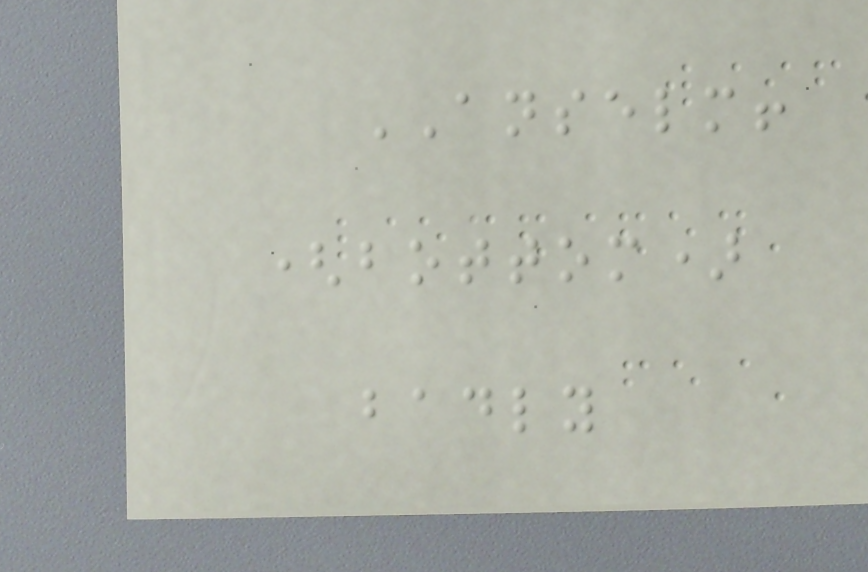ANSELM!
(bottom)
badly
